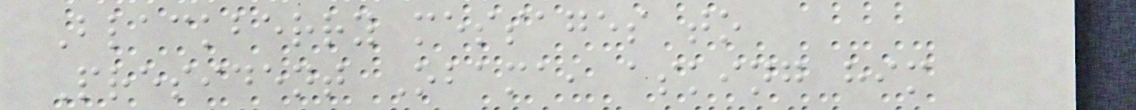Blackberry messages to
President Obama, asking him
